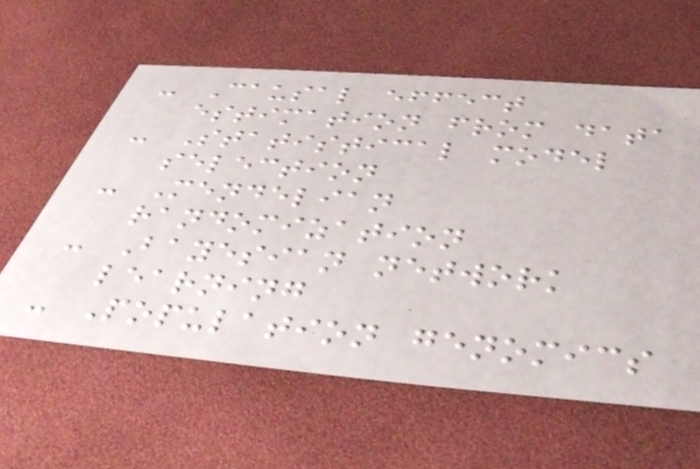- Causal effect
estimation from data
- Statistical model
selection
- Mendelian
randomization
- Bayesian network
learning
- Population genomics
